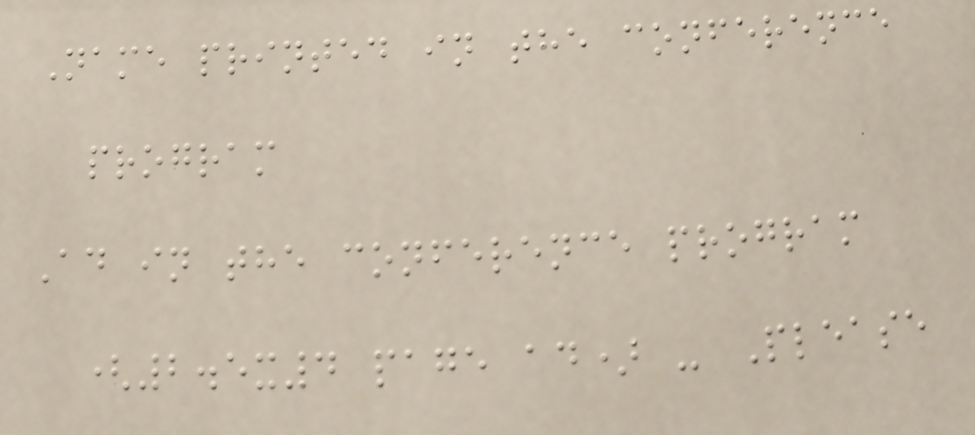Name printed in the conference
program
Ad in the conference program
(2.5x4 page ad) - Please
